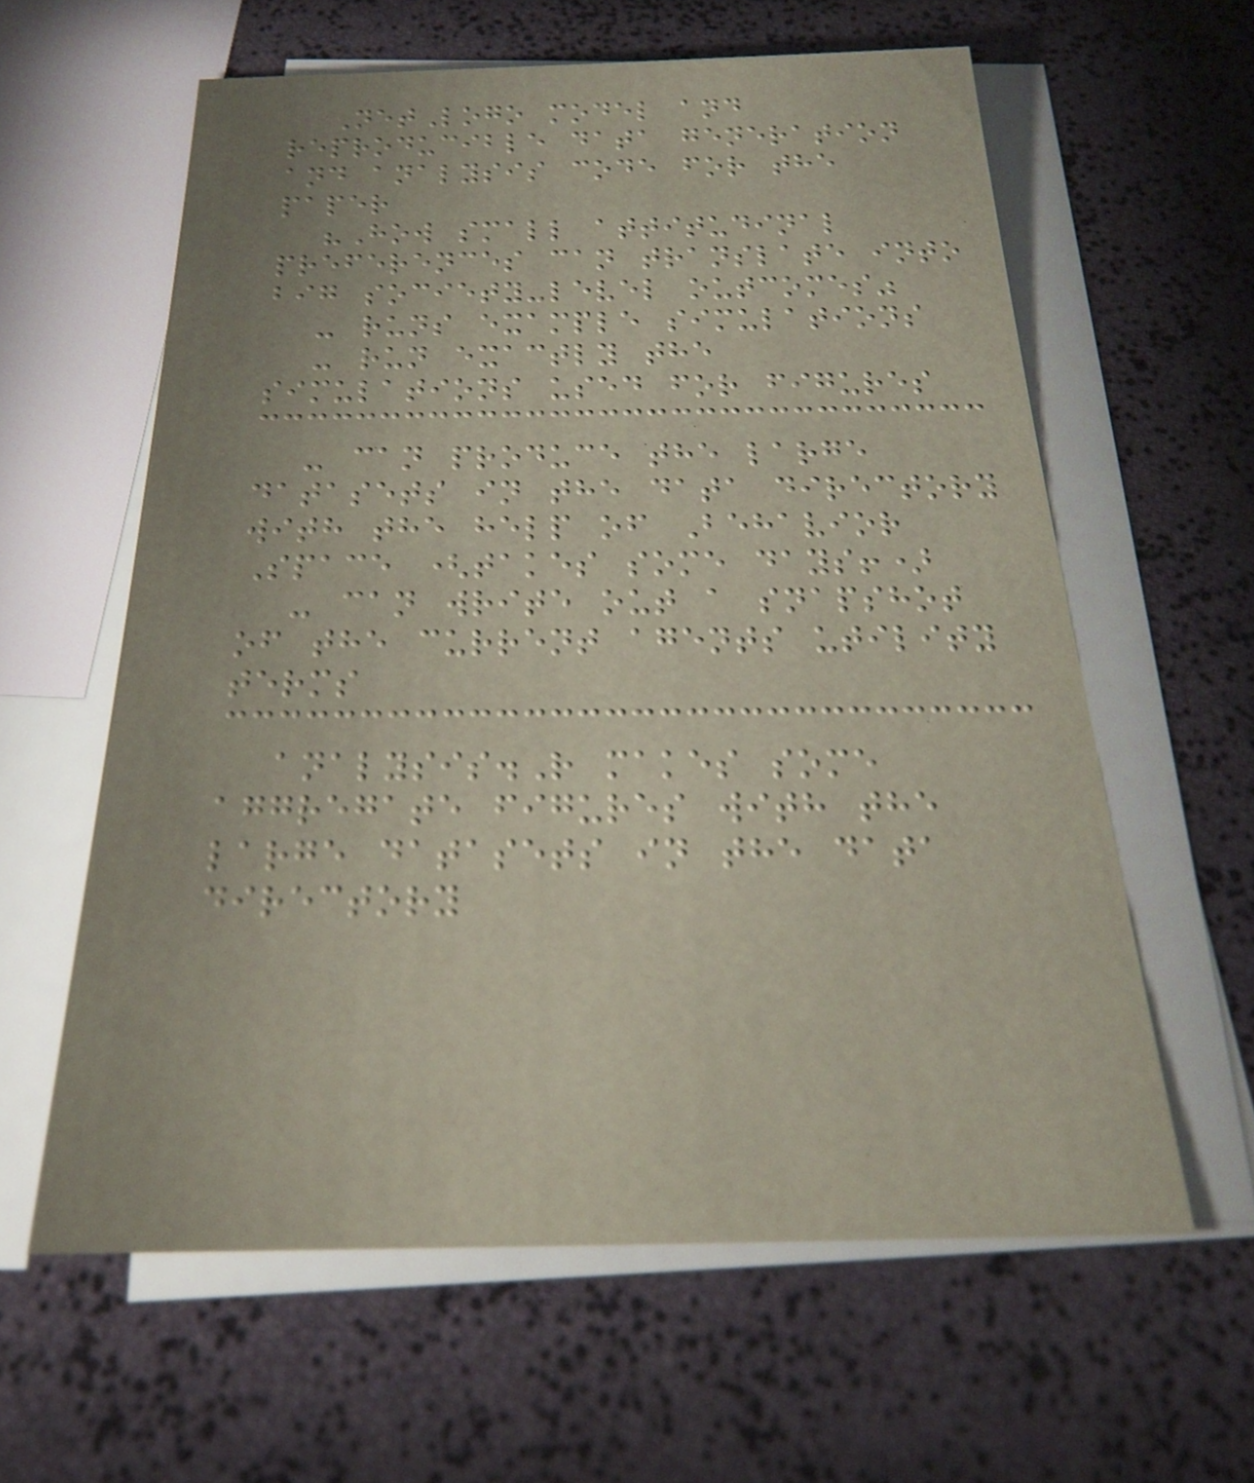NetLogo model and
reproducible data generation
and analysis code for the
paper
"How small attitudinal
preferences can translate into
big society-level outcomes"
- runs example simulations
- run exactly the
simulations used for figures
- can produce the large
datasets in the data directory
with the help of Behavior
Space (takes some days!)
- can write out a snapshot
of the current agents utility
terms
analysis.R makes some
aggregate figures with the
large datasets in the data
directory
